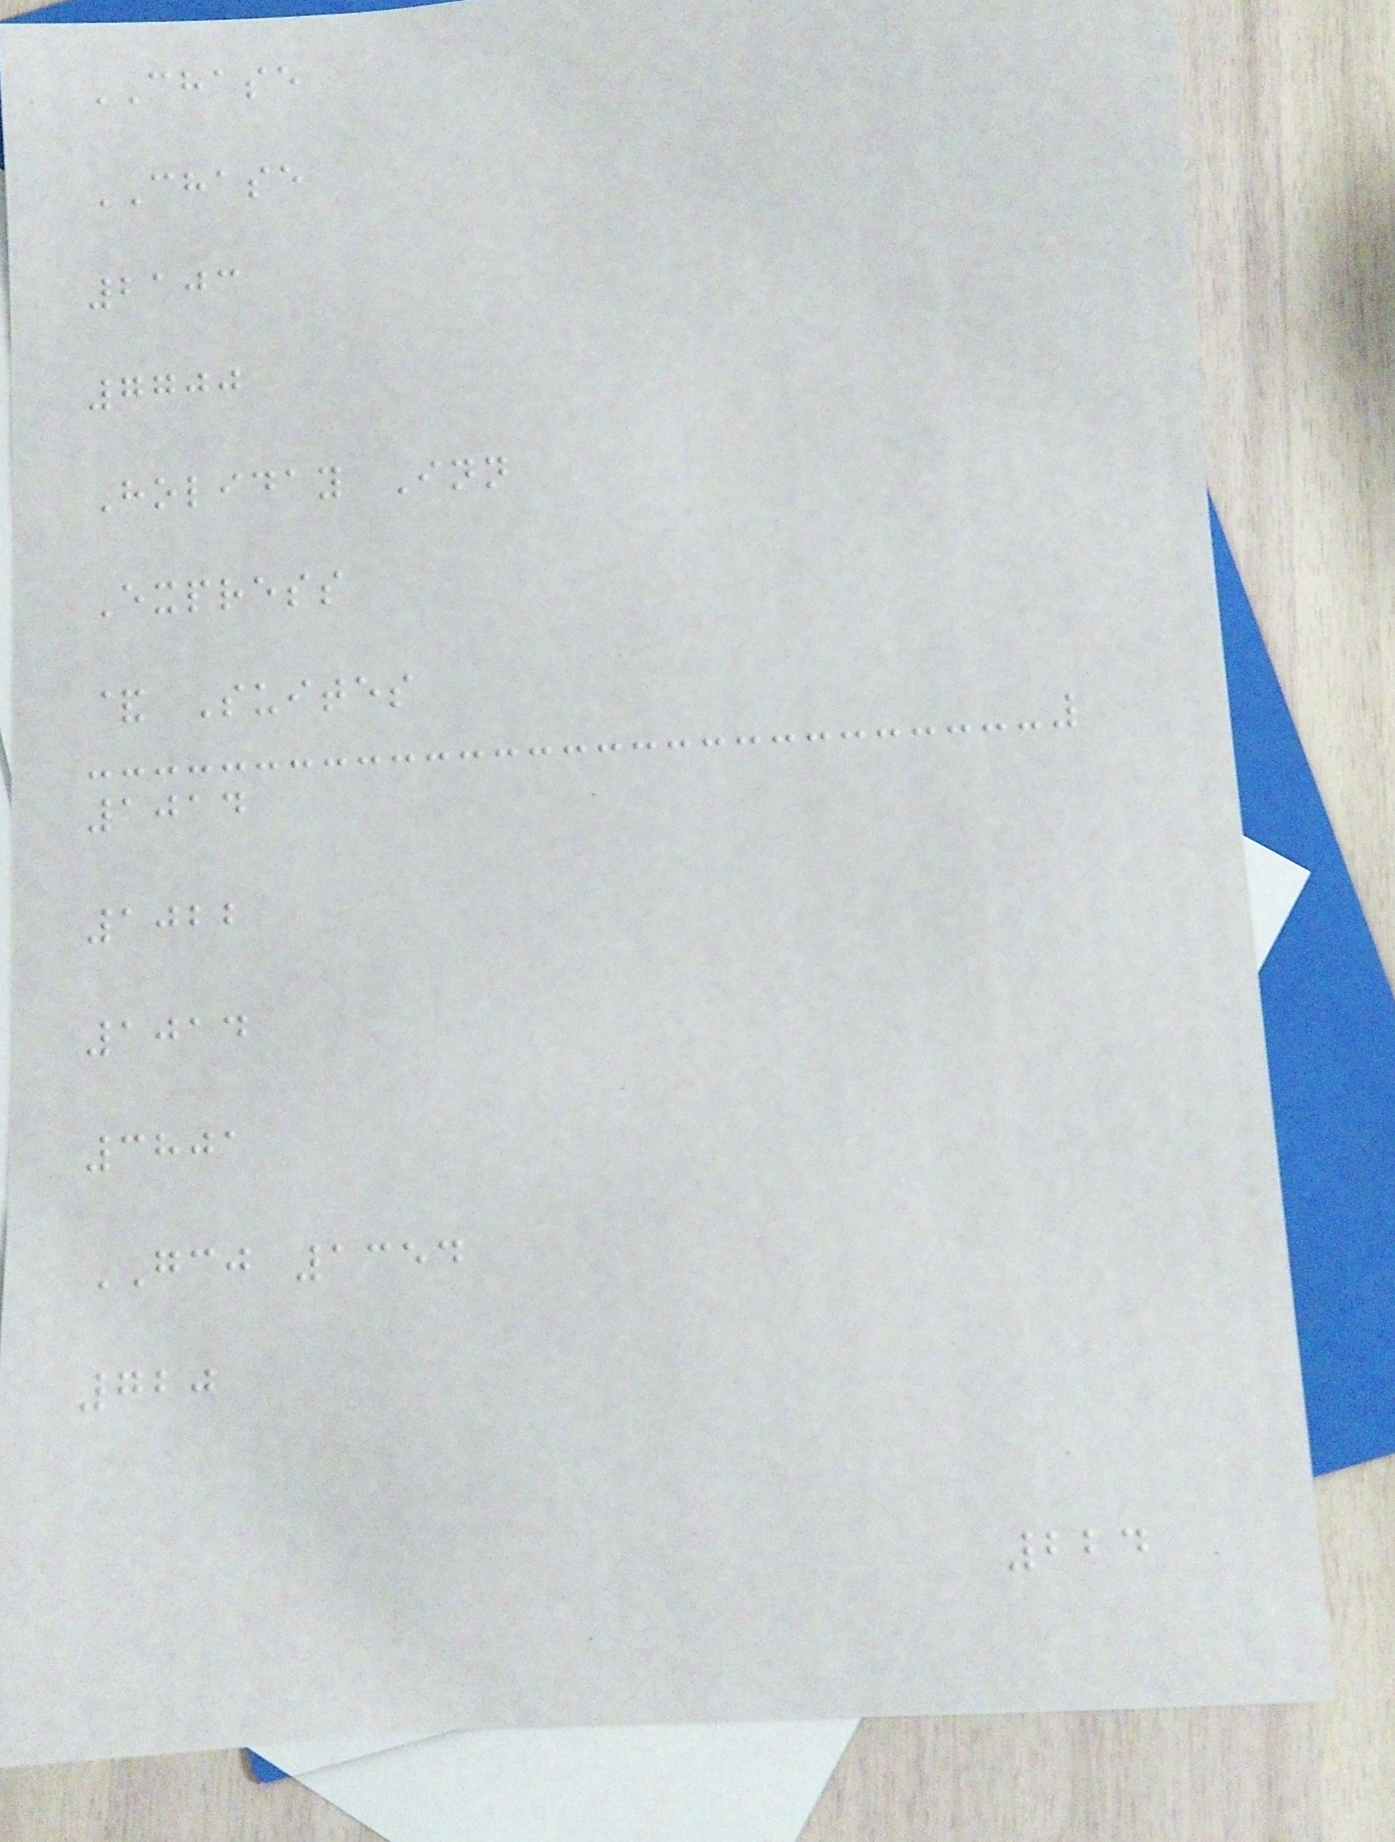CHASE
CHASE
2103
7700
Holiday Inn
Express
& Suites
1014
1022
1014
3801
GCJ 1354
720
224
